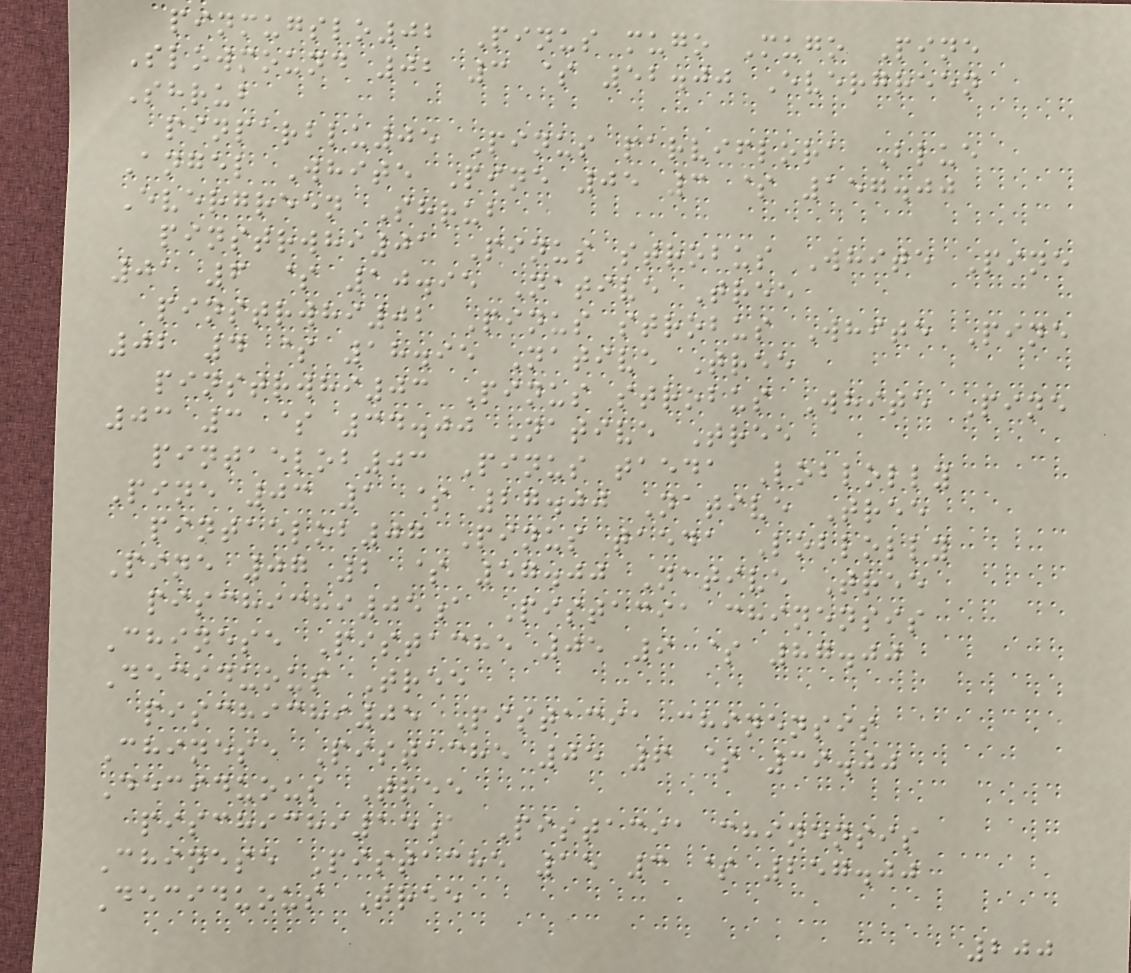pinmugslo02 Pinus mugo Mugo Pine
Slowmound 02 3 $ 52.00 Evergreen
Shrub
pinparblu05 Pinus parviflora Blue
Angel White Pine 05 3 $ 157.00
Evergreen Shrub
pinstrwhi01 Pinus strobus White Pine
01 6 $ 10.95 Native Tree
pinstrwhi02 Pinus strobus White Pine
02 4 $ 18.95 Native Tree
pinstrwhi03 Pinus strobus White Pine
03 3 $ 34.00 Native Tree
pintaelob03 Pinus taeda Loblolly
Pine 03 1 $ 27.00 Native Tree
pintaelob07 Pinus taeda Loblolly
Pine 07 2 $ 57.00 Native Tree
pischichi05a Pistacia chinensis
Chinese Pistache 05 9 $ 87.00
Deciduous Tree
pischichi05 Pistacia chinensis
Chinese Pistache 05 6 $ 39.00
Deciduous Tree
pischichi15a Pistacia chinensis
Chinese Pistache 15 3 $ 257.00
Deciduous Tree
200
